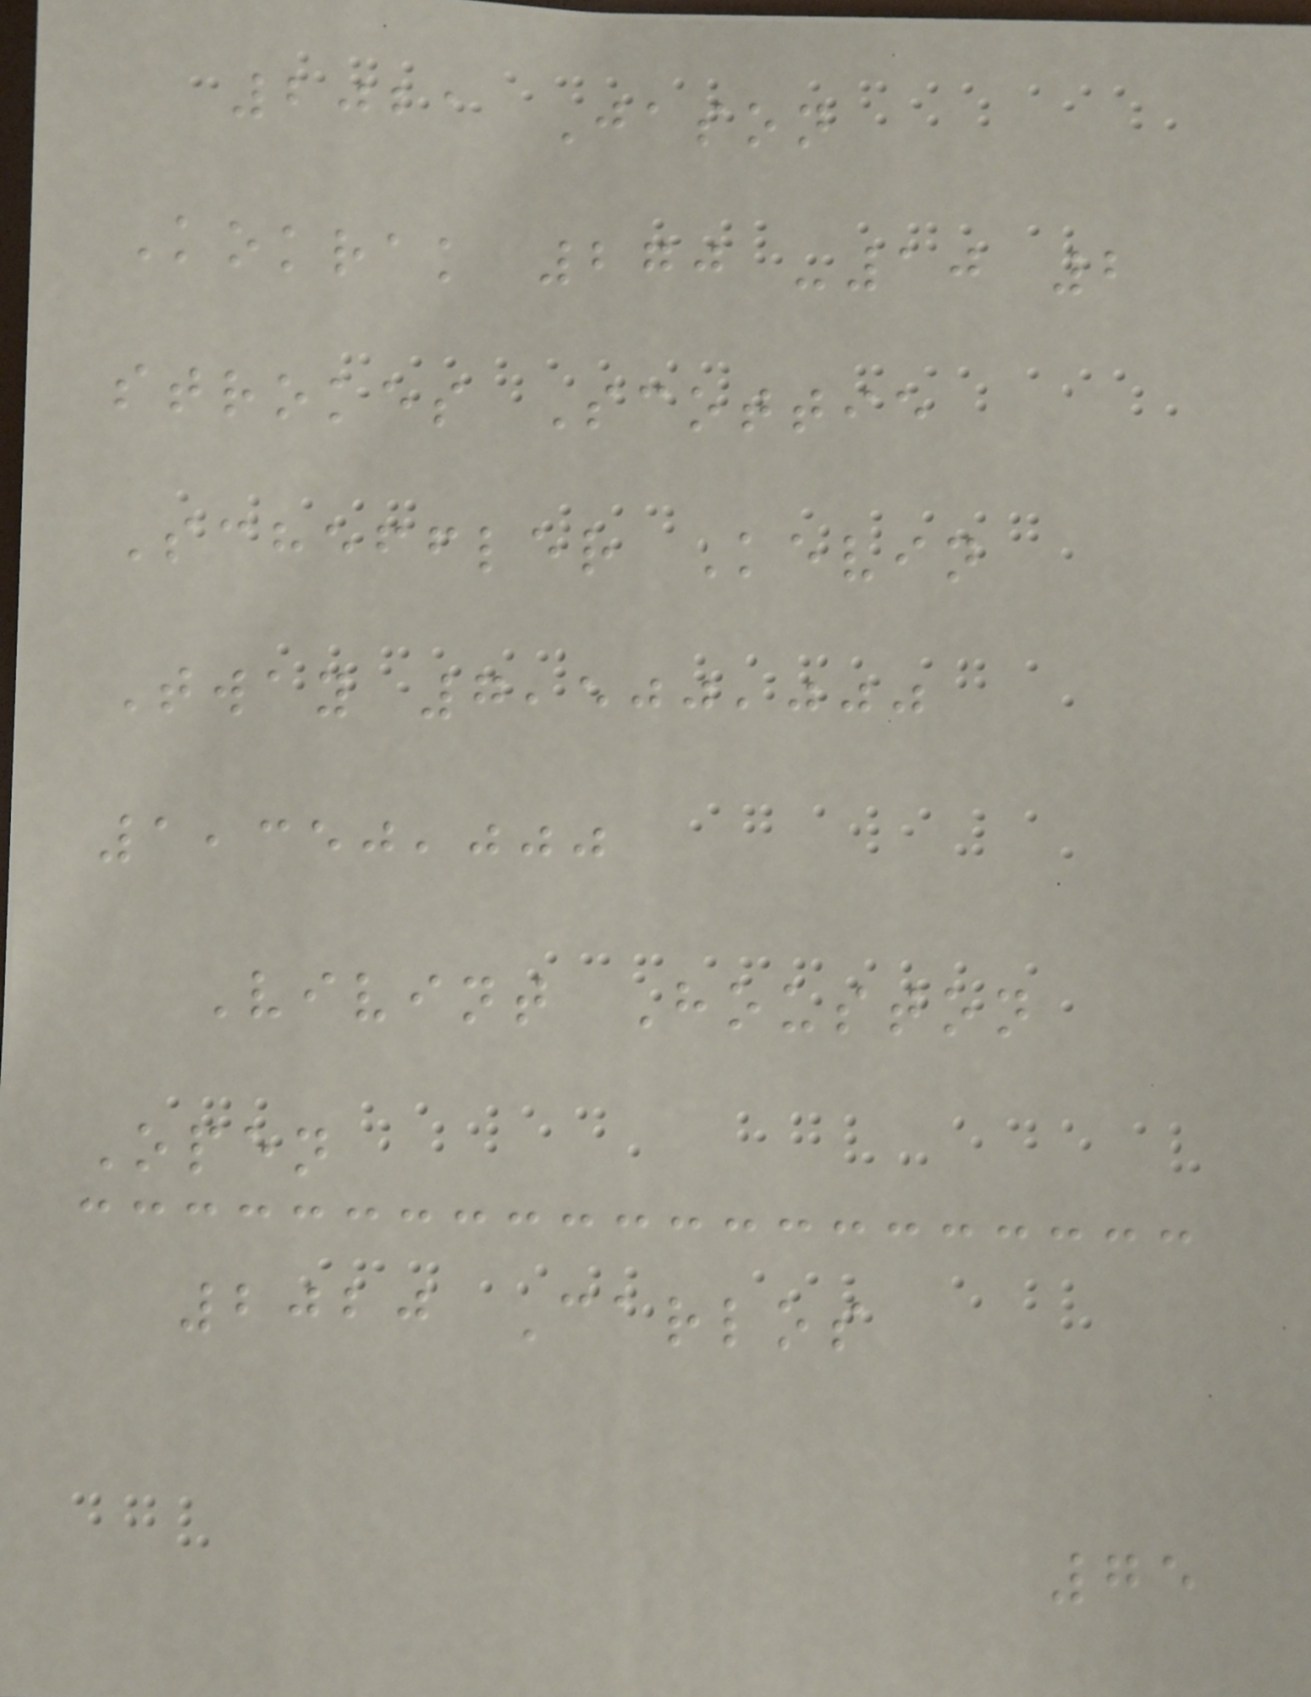2021 Jason
Kokrak 270 -10 2
strokes Scottie
Scheffler Kevin
Tway 7,500,000
1,350,000
Vivint Houston
Open
2020 Carlos
75
